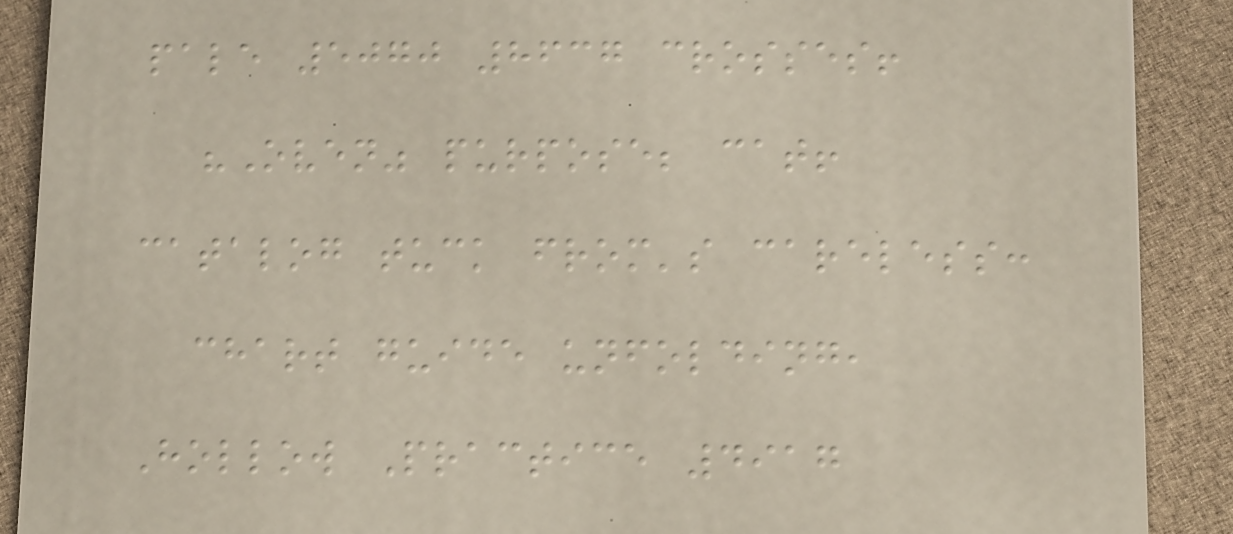pale 5070 8637 crosses!
"Oven" purpose; cat!
catalog tuck from's careless:
chart guide unfolding,
Hollow Practice 4917
